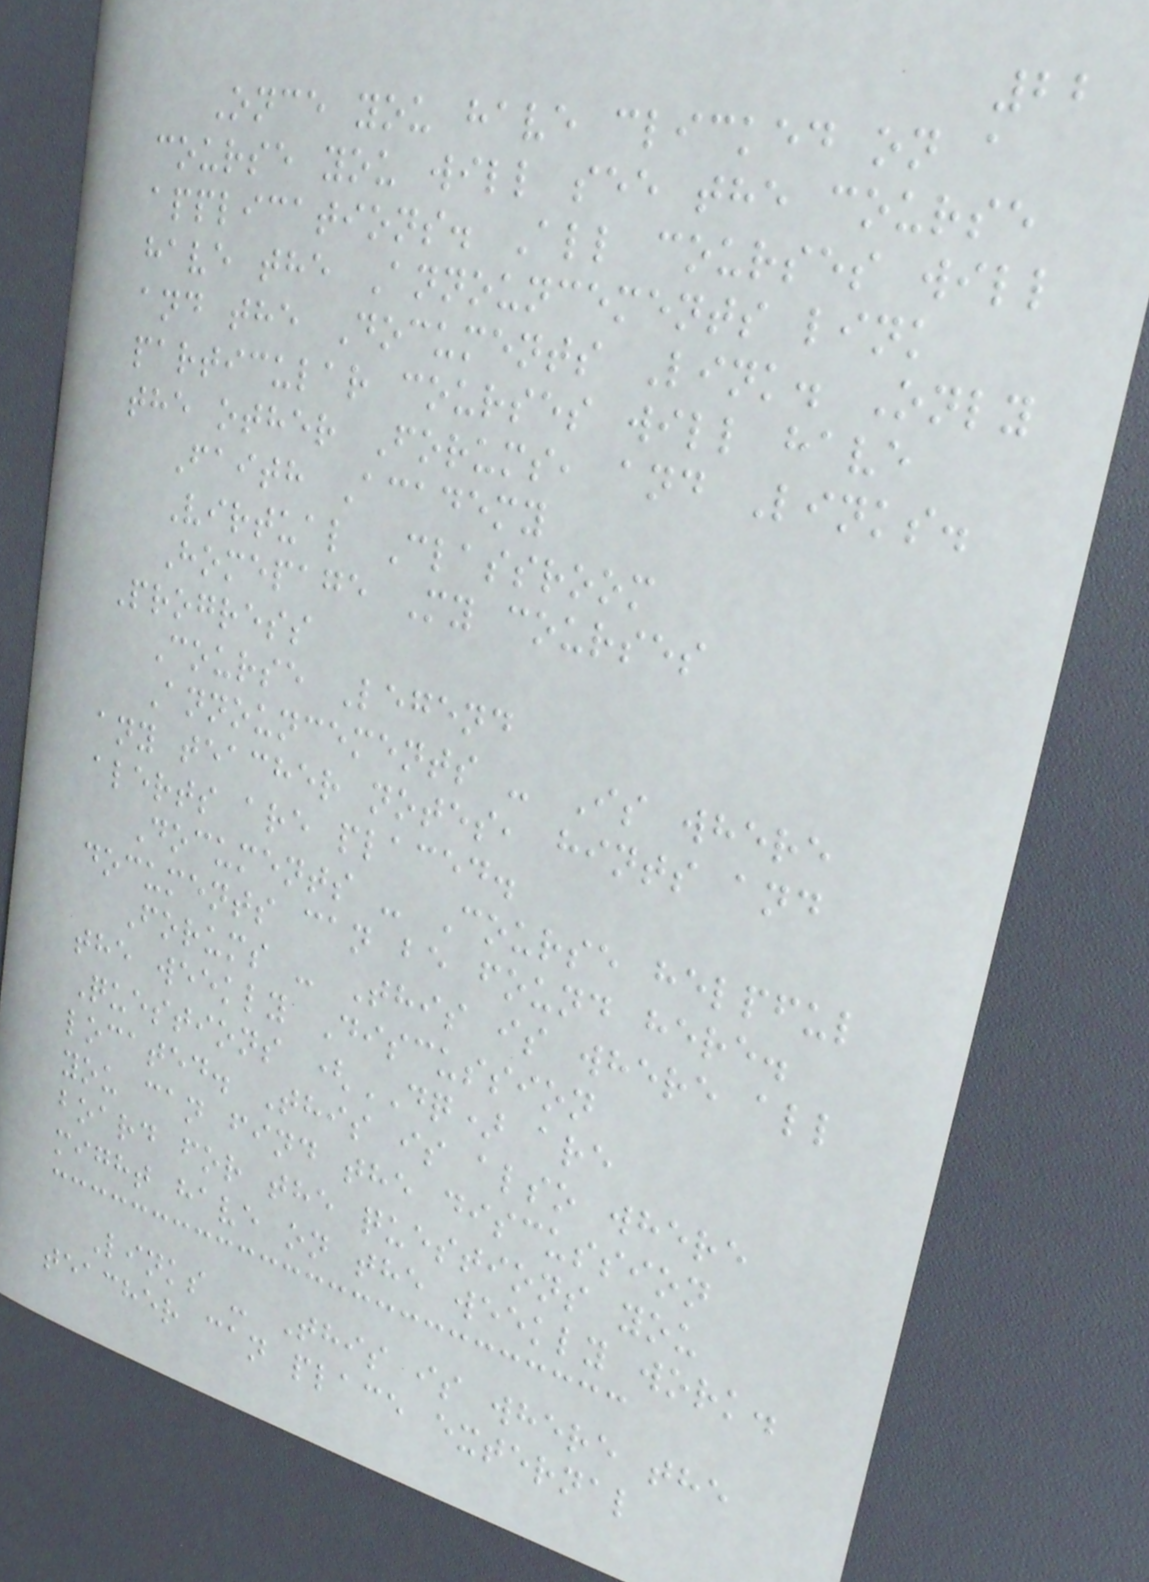22
Once you have clicked on a
course you will see the course
applications. All courses will
have the Announcements link
and the Documents Link. Only
particular courses will have
the other Forums, and Links.
Faith Academy
Virtual Classroom
Homepage My courses
Progress
Course Legend
Announcements - Is where
any teacher notes, hints and
alerts are placed.
Documents - Course helpful
documents can be found here.
Forums - This is where all
the weekly Discussion
Questions (DQ) are
located. This is also where
you can find the discussion
board for the questions you
might have on the weekly work.
Links - This is where the
teacher can place external
